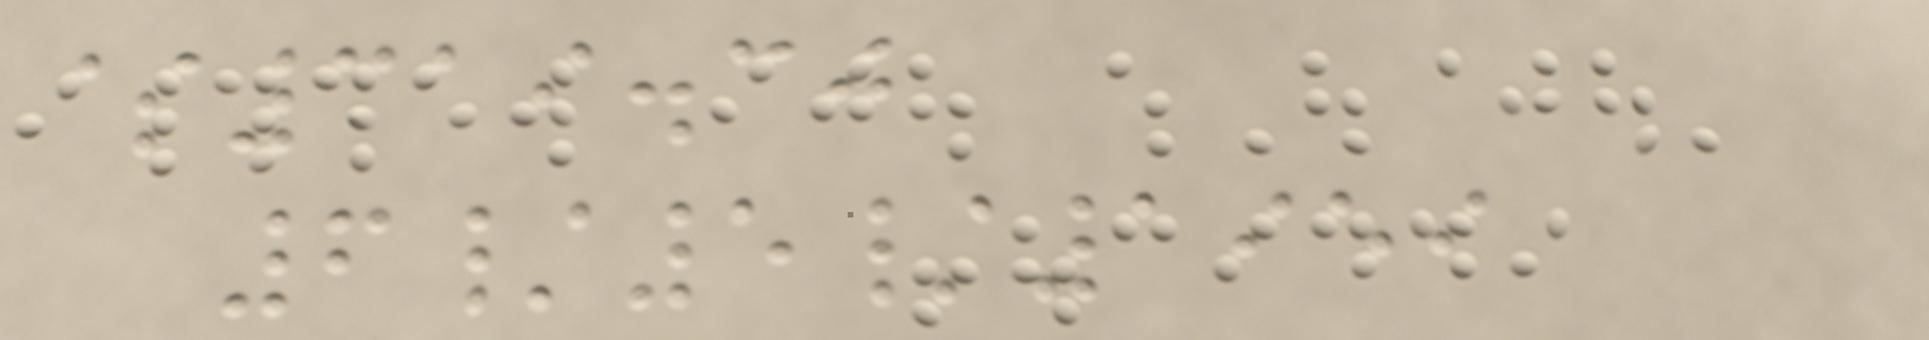$319.30
6/5/1959
